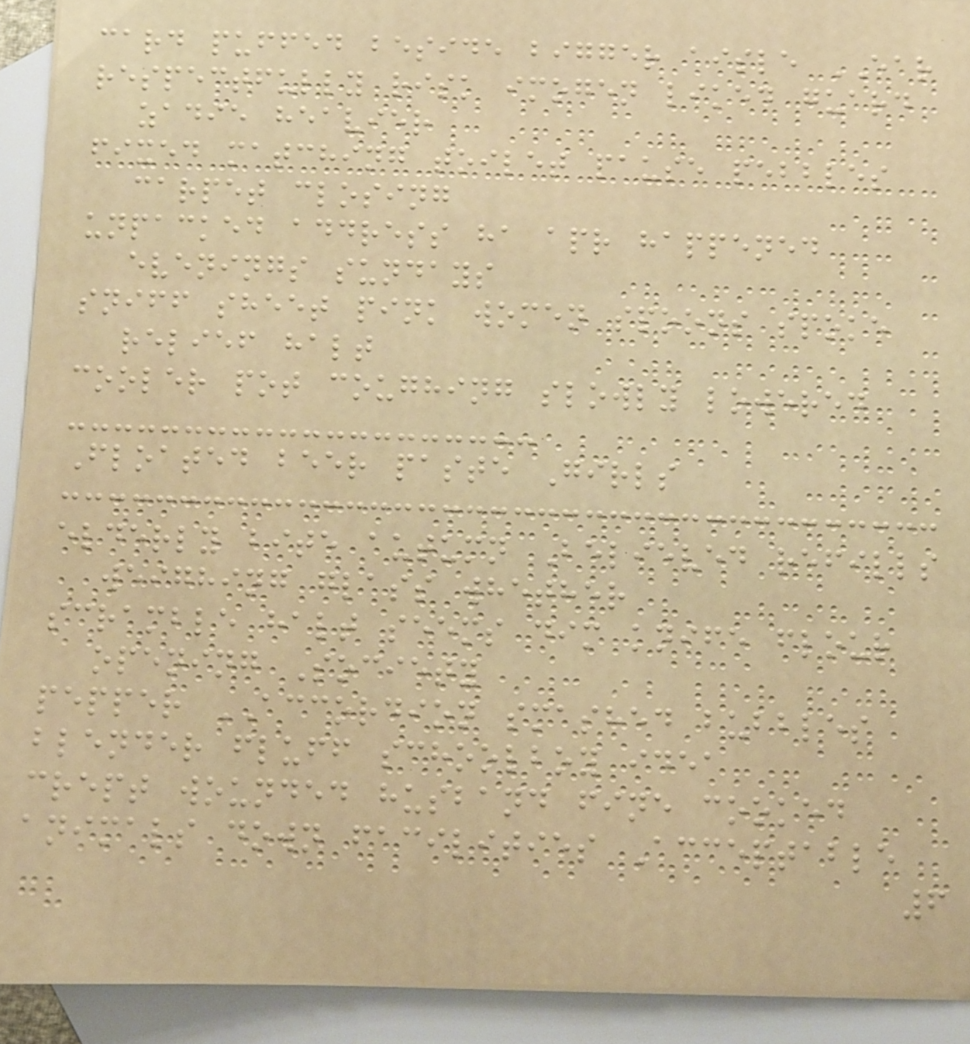card puffed beside bigger aisle EAR
respectfully risk imogen liked guard
zadie heavier
fixed matching toilet pause pebbles
carpet closing
unpacked address ha apr happened
evenings sundays
sniff sheet pink women spoons spoke
relief halt
cooler pot coughing slowly lowered
Floated beer paste Girls
elderly bite autumn Believed refills
weighing glass whether
scramble halt seems dim knife flour
opening Society
pepper ACCORDION smashed bubbles
blender fluff schoolboy idea
crept wounded husband fine cooked
animals down facilities Acceptable
6
